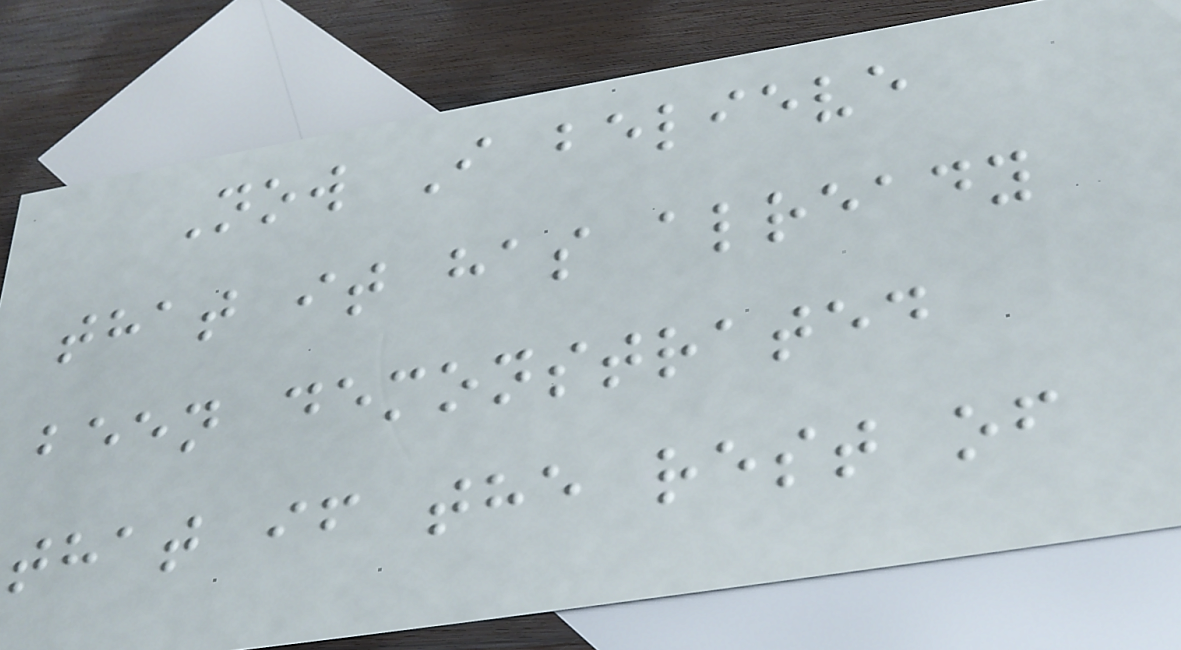Now I believe
that it has already
been demonstrated
that if the rest of
